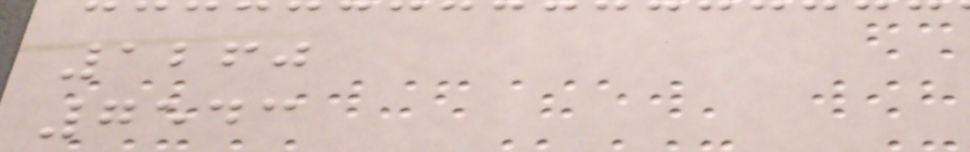1260
7543
